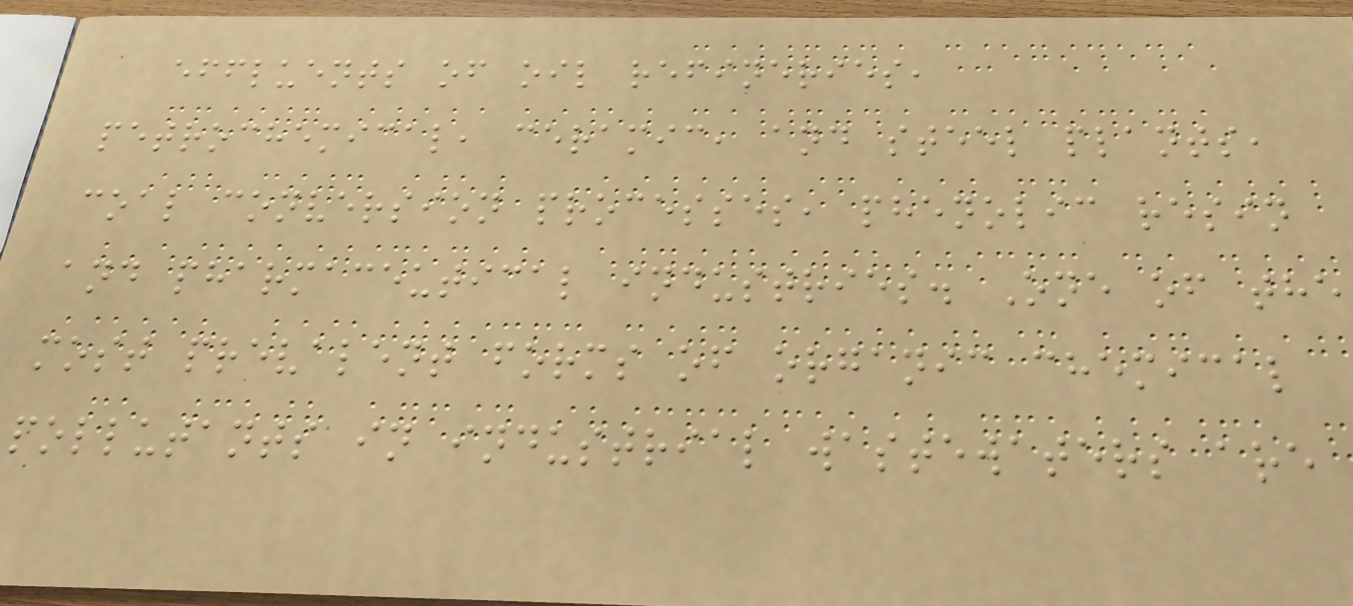effluents of oil refineries,
petrochemical, ceramic, and steel plants,
coal conversion processes, phenolic resin
and pharmaceutical industries. One of the
most prevalent forms of organic chemical
pollutants in industrial wastewaters are
